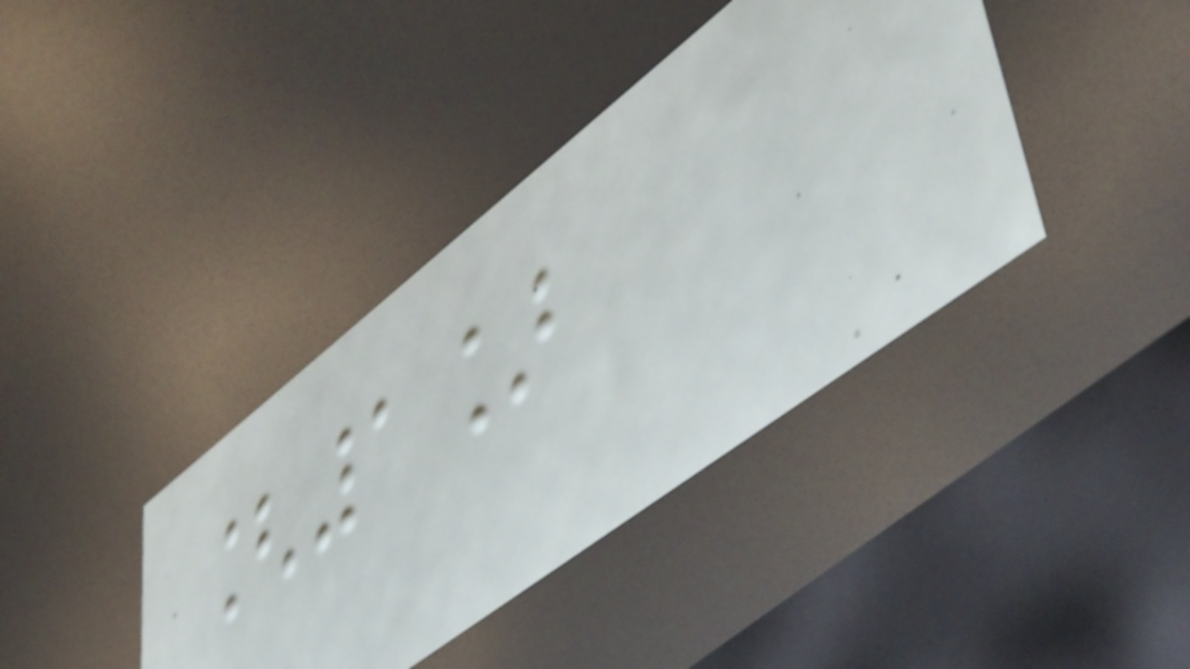[1]
